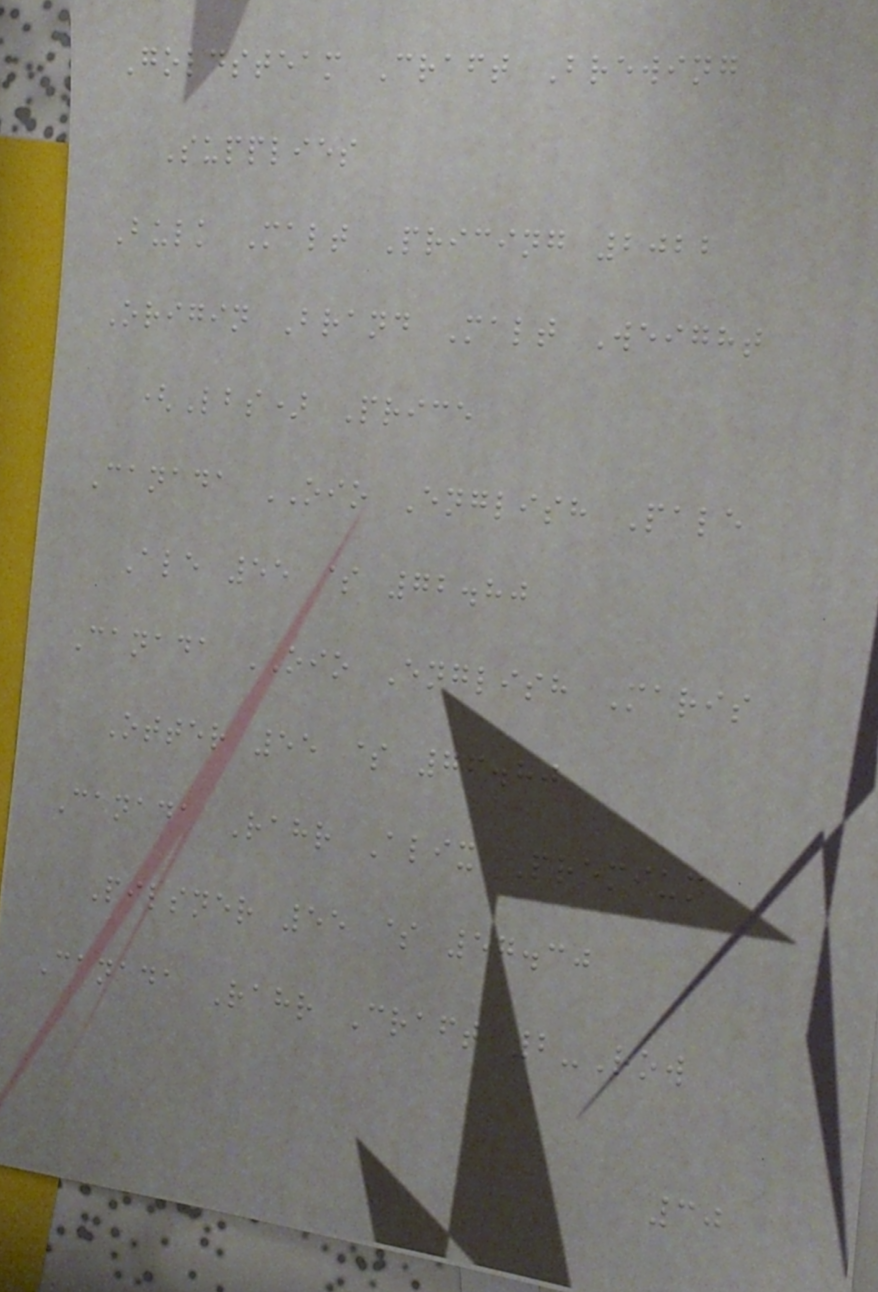Goldsteam Craft Brewing
Supplies
Bulk Malt Pricing 2022
Origin Brand Malt Weight
(Lbs) Price
Canada OIO English Pale
Ale 55 $ 72.80
Canada OIO English Maris
Otter 55 $ 76.80
Canada Rahr Alix Premium
Pilsner 55 $ 57.30
Canada Rahr Craft 2-Row
30
